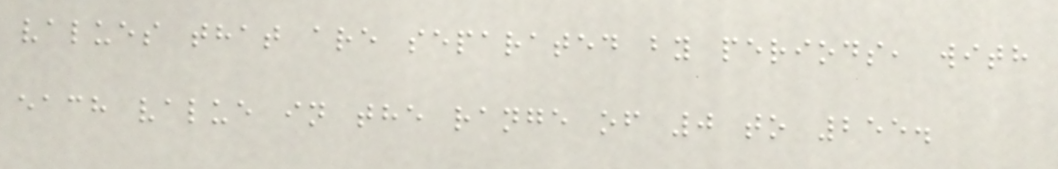values that are separated by periods, with
each value in the range of 0 to 255.
